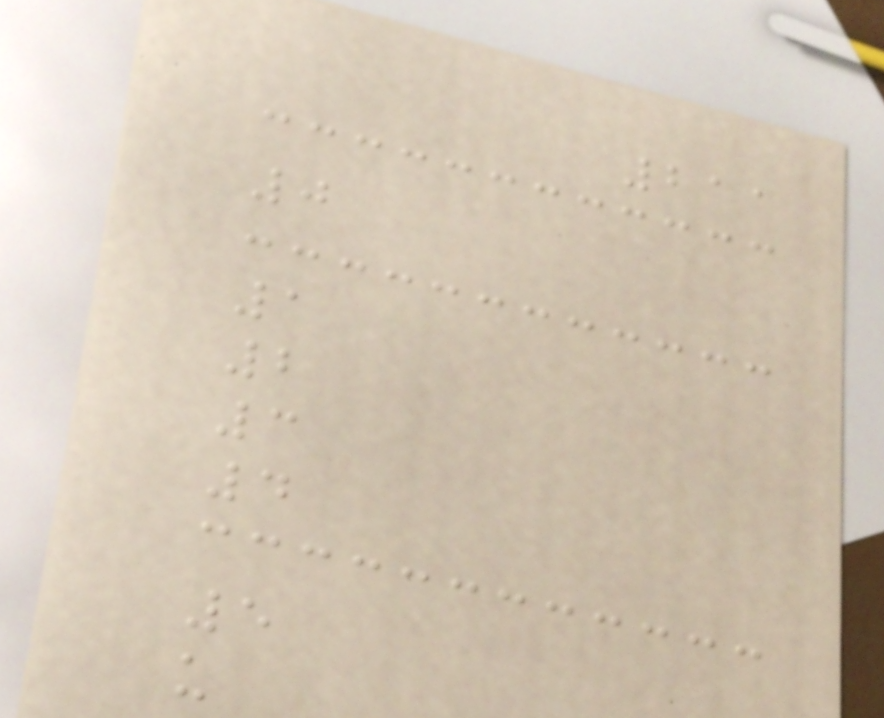211
0
1
2
3
4
5
u
